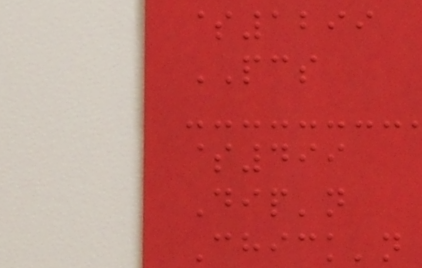$1299
PCS
$499
Dip'n
Chick'n
